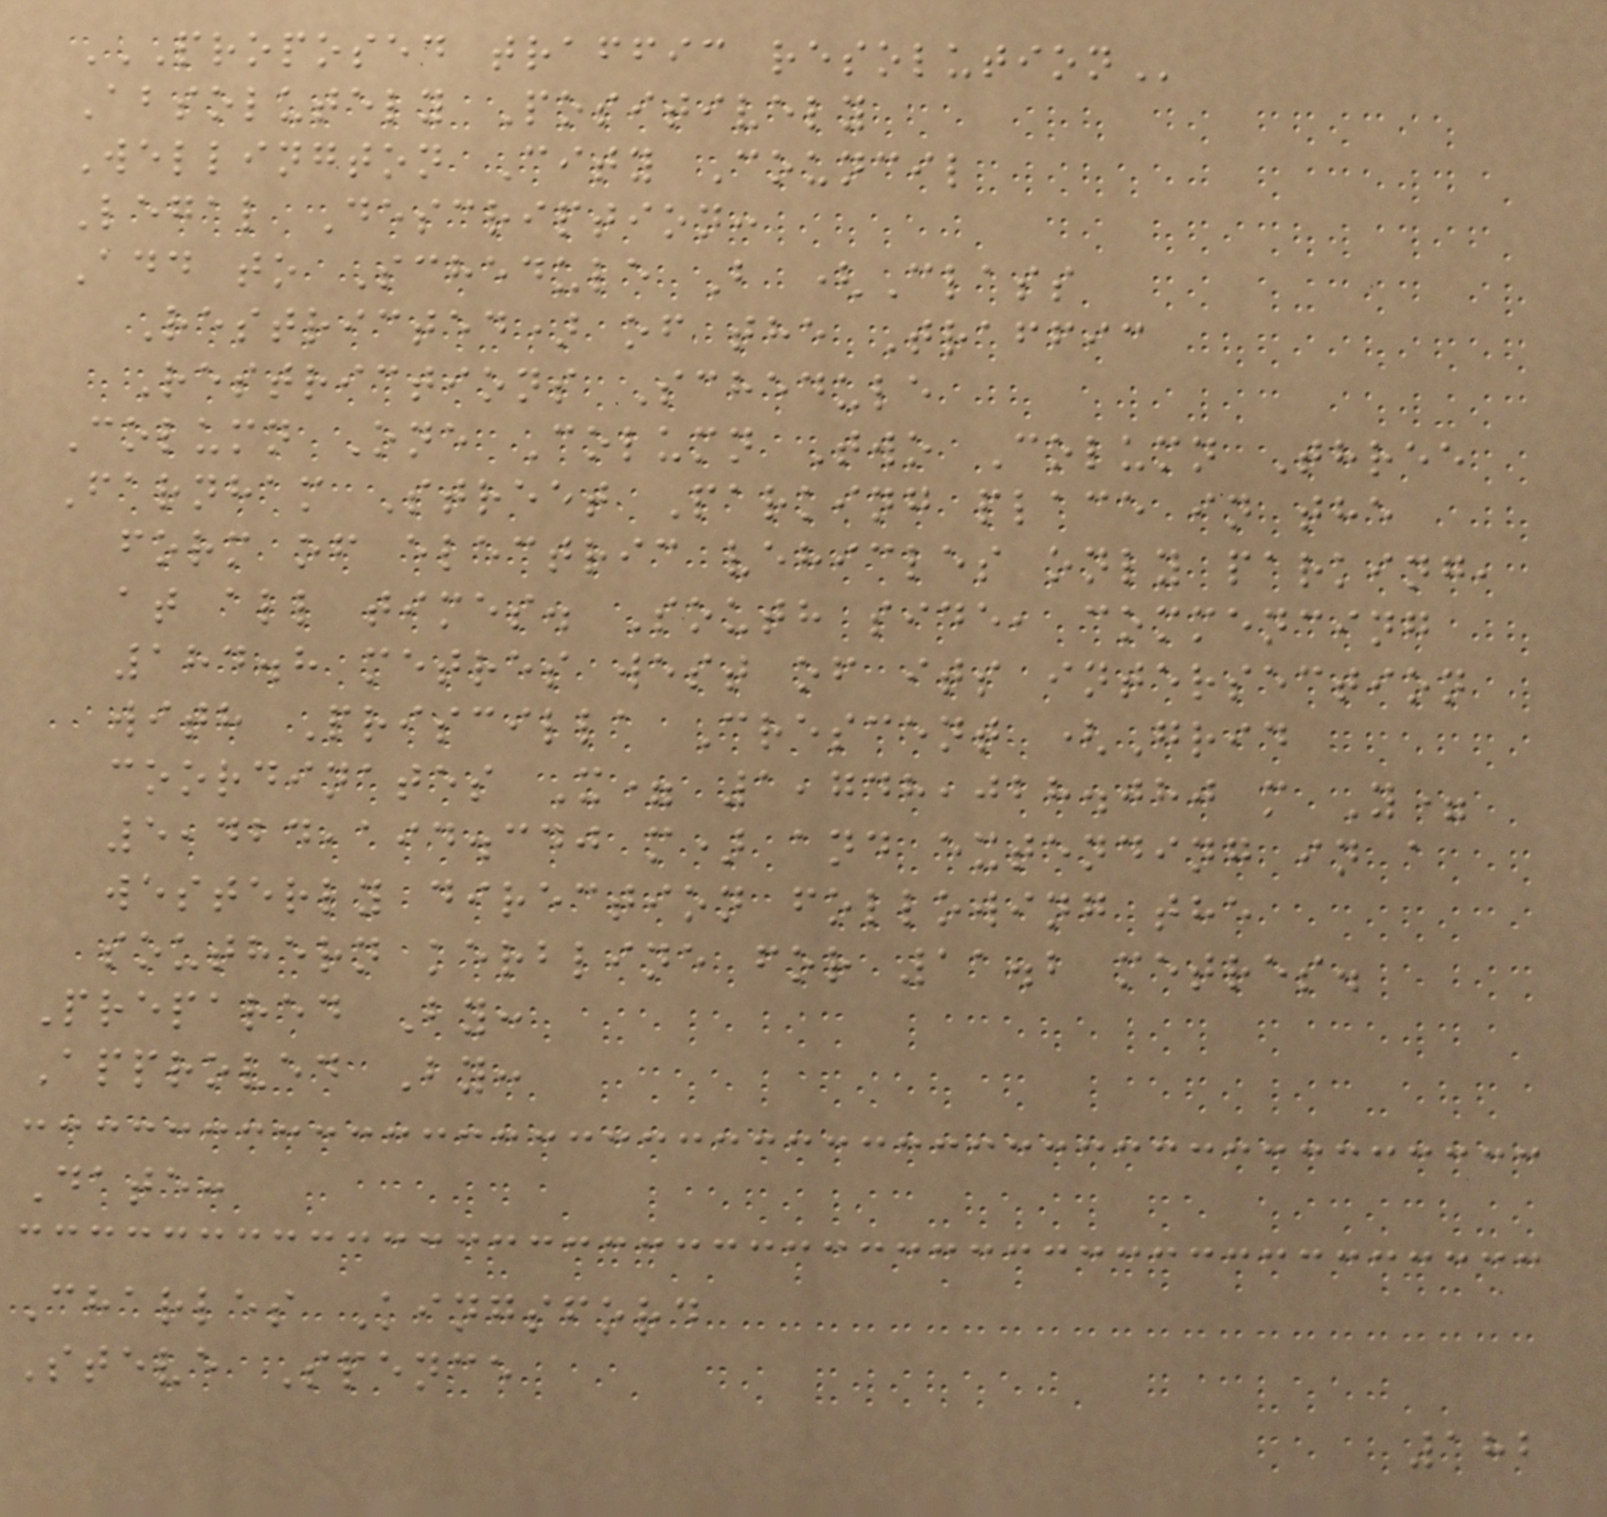PROPOSED TRAFFIC RESOLUTION
Absolutely Positively
Wellington City Council
Legal Description:
Add to Schedule B (Class
Restricted) of the Traffic
Restrictions Schedule
Column One Column Two Column Three
Farnham Street Parking place in the
form of electric vehicles only parking,
at all times. South side, commencing
184.8 metres west of its intersection
with Priscilla Crescent (Grid
coordinates X= 1,748,028.080 m Y=
5,424,194.340 m) and extending in a
westerly direction following the
southern kerbline for 11.2 metres.
Prepared By:
Approved By:
Date:
Charles Kingsford
Steve Spence
182
